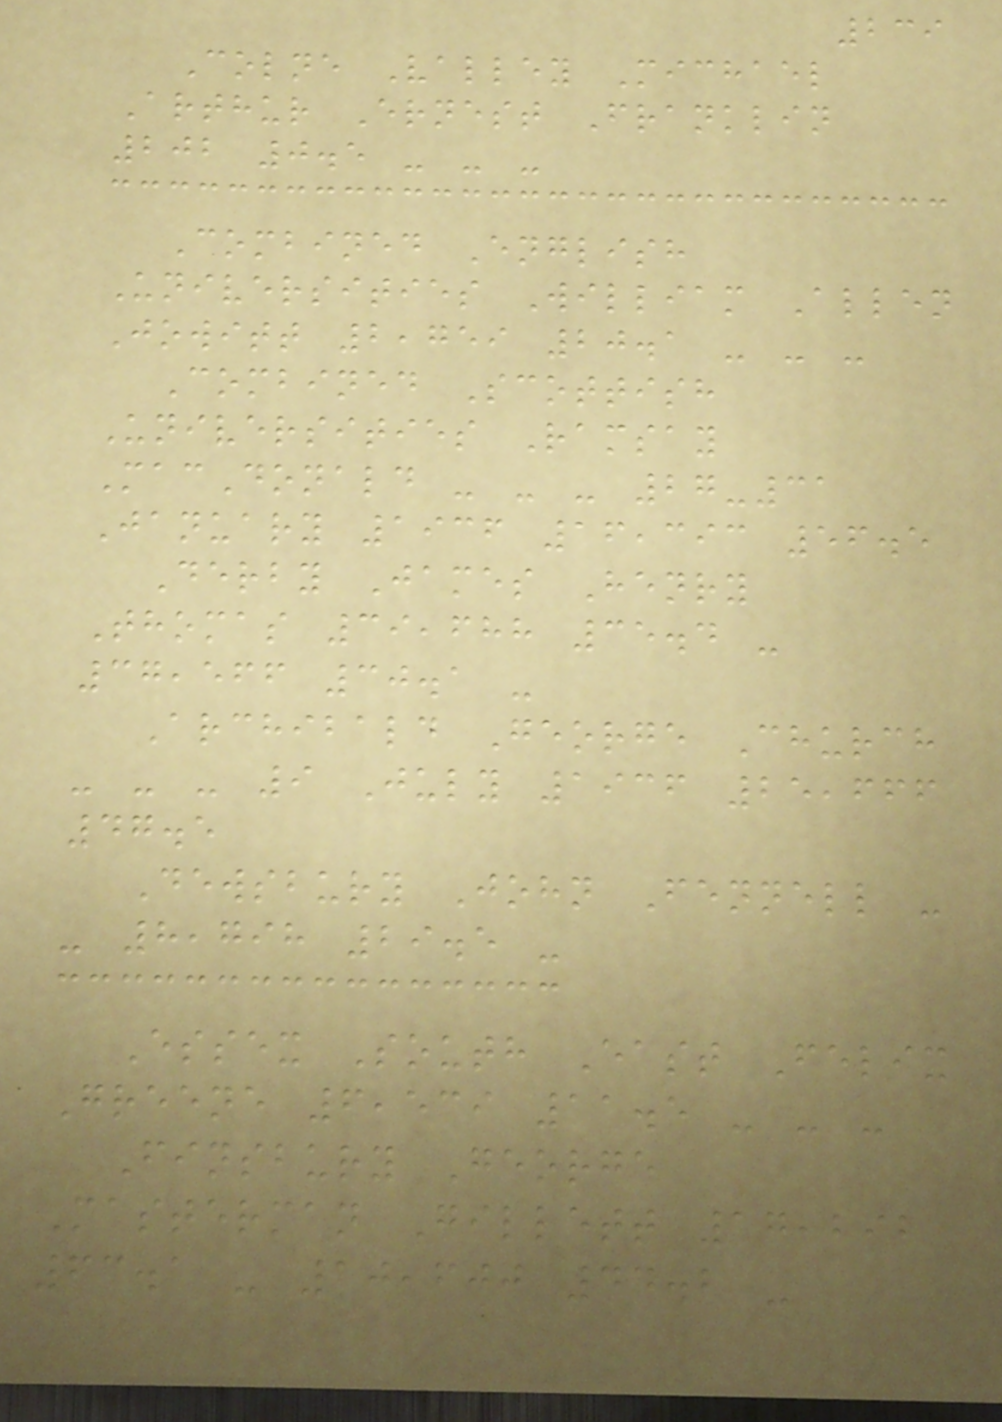239
Colne Valley Michael
Arthur Ernest Franklin
202 0.5 - - -
Combined English
Universities William Allen
Jowitt 2,759 20.1 - - -
Combined Scottish
Universities Ramsay
MacDonald - - - 27-31
January 1936 16,393 56.5
Derby James Henry
Thomas 39,688 35.4 -
37,566 30.1 -
Archibald George Church
- - - 9 July 1936 25,666
47.5
Dewsbury John Fennell -
- 8,798 29.5 -
Essex South East Felix
Greene 6,539 11.5 - - -
Finsbury George
Masterman Gillett 17,292
63.1 - 10,600 44.2 -
